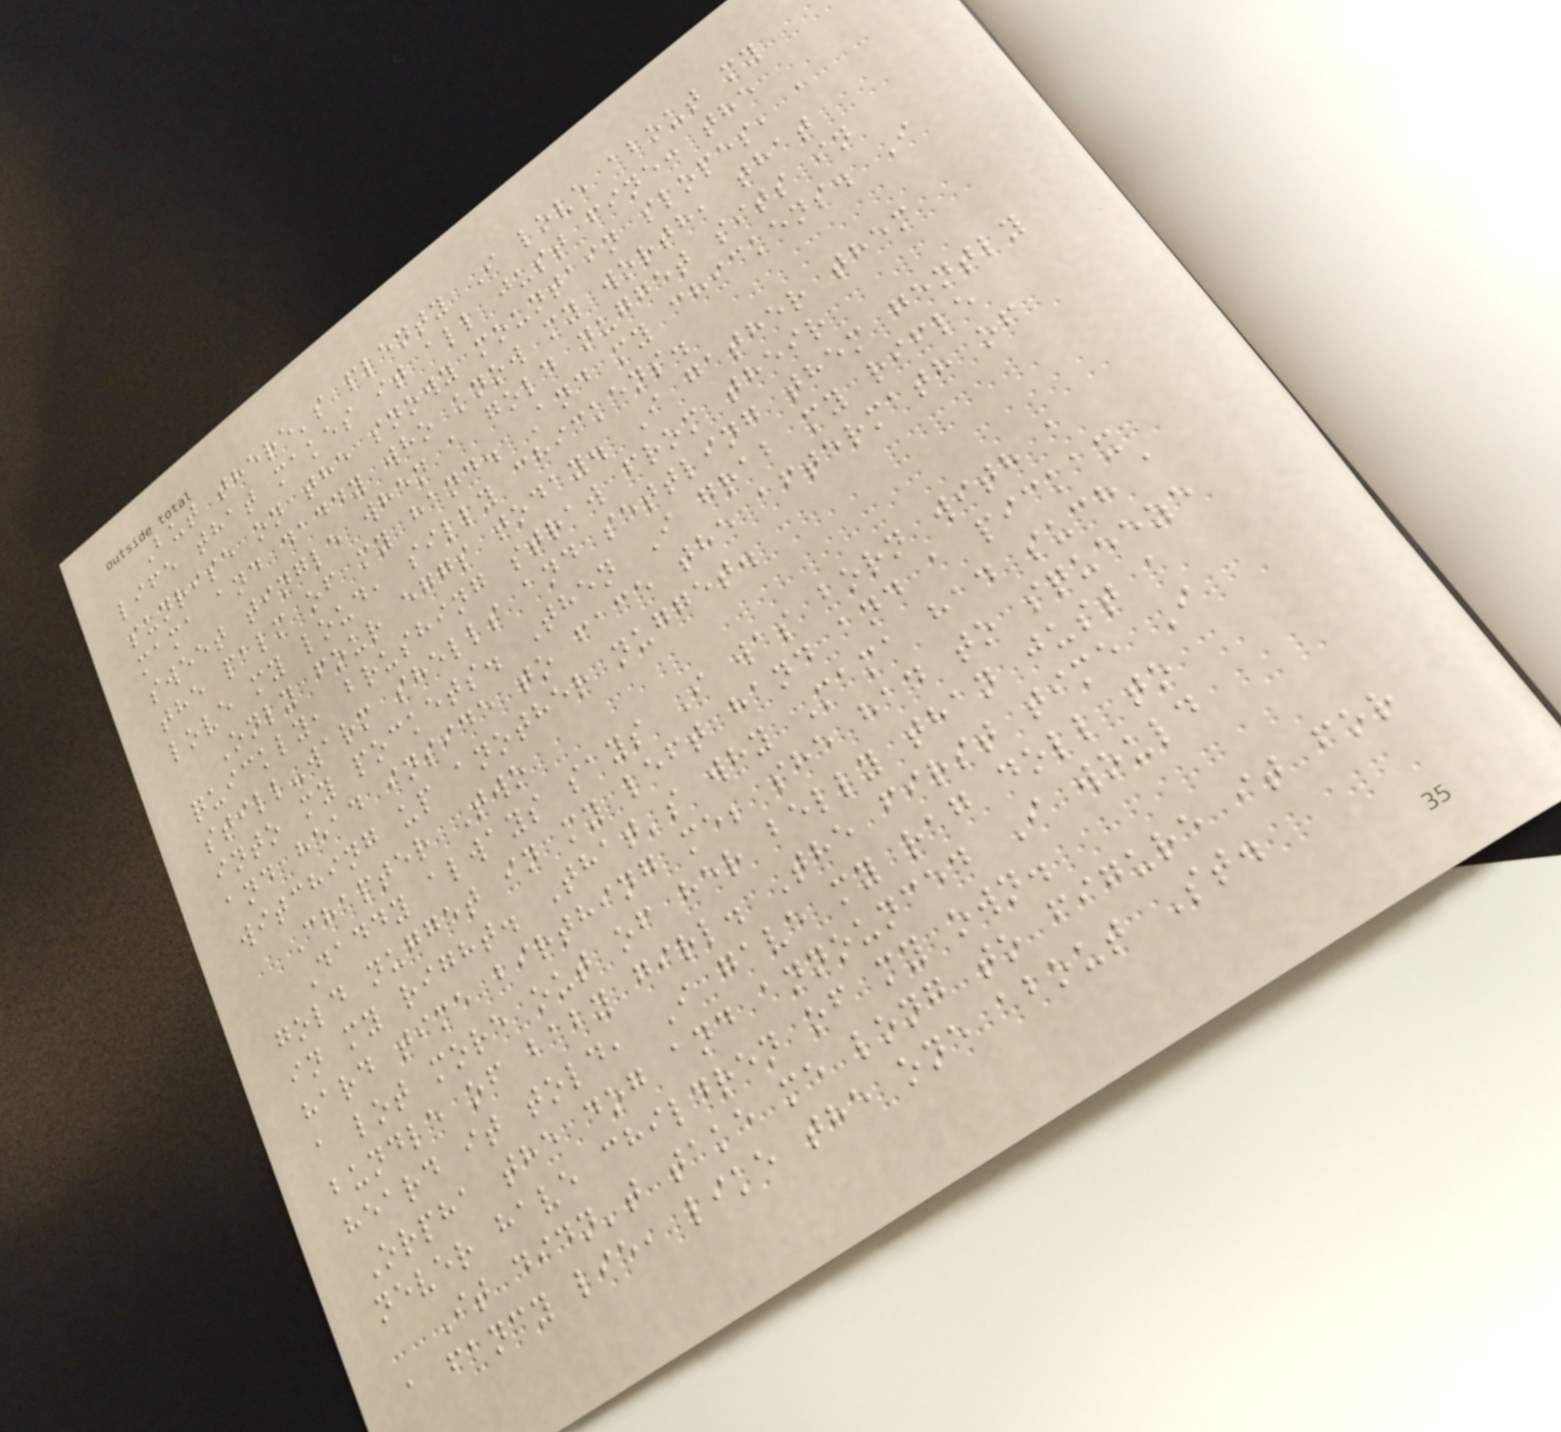But there's plenty I love about my
life that makes it all just fine: the
sunrise on the snowy mountain slopes, a
mama and daddy who know my worth, that
sweet tingle when a gold nugget sits in
the palm of my hand. And my chickens. I
love my loud, silly chickens.
Only four eggs today. I gather them
quickly, brushing straw from their
still-warm shells and settling them gently
into my pockets. Then I grab my rifle
and head inside to face the aftermath of
witching up another nugget.
Chapter Two
Daddy always says I was born with a
gold nugget in my left hand and a pickax
in my right. That's why Mama had such a
hard time birthing me; she had to squeeze
a lot more out of her belly than just a
bundle of baby girl. The first time I
heard it told, I gave my rag doll to
Orpha the dog and announced I would
never have children of my own.
It didn't take me long to figure it for
a fancy lie, like the one about St.
